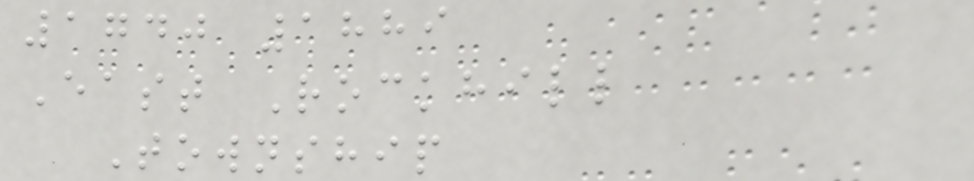1740 1889
East Rockhill
Township
